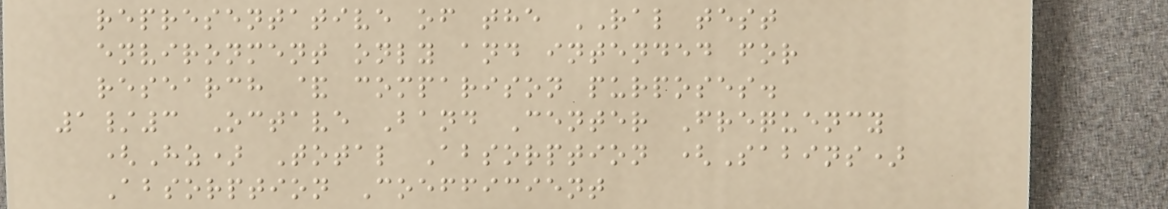representative of the RAL test
environment only and intended for
research & comparison purposes.
1/3 Octave Band Center Frequency
(Hz) Total Absorption (Sabins)
Absorption Coefficient
